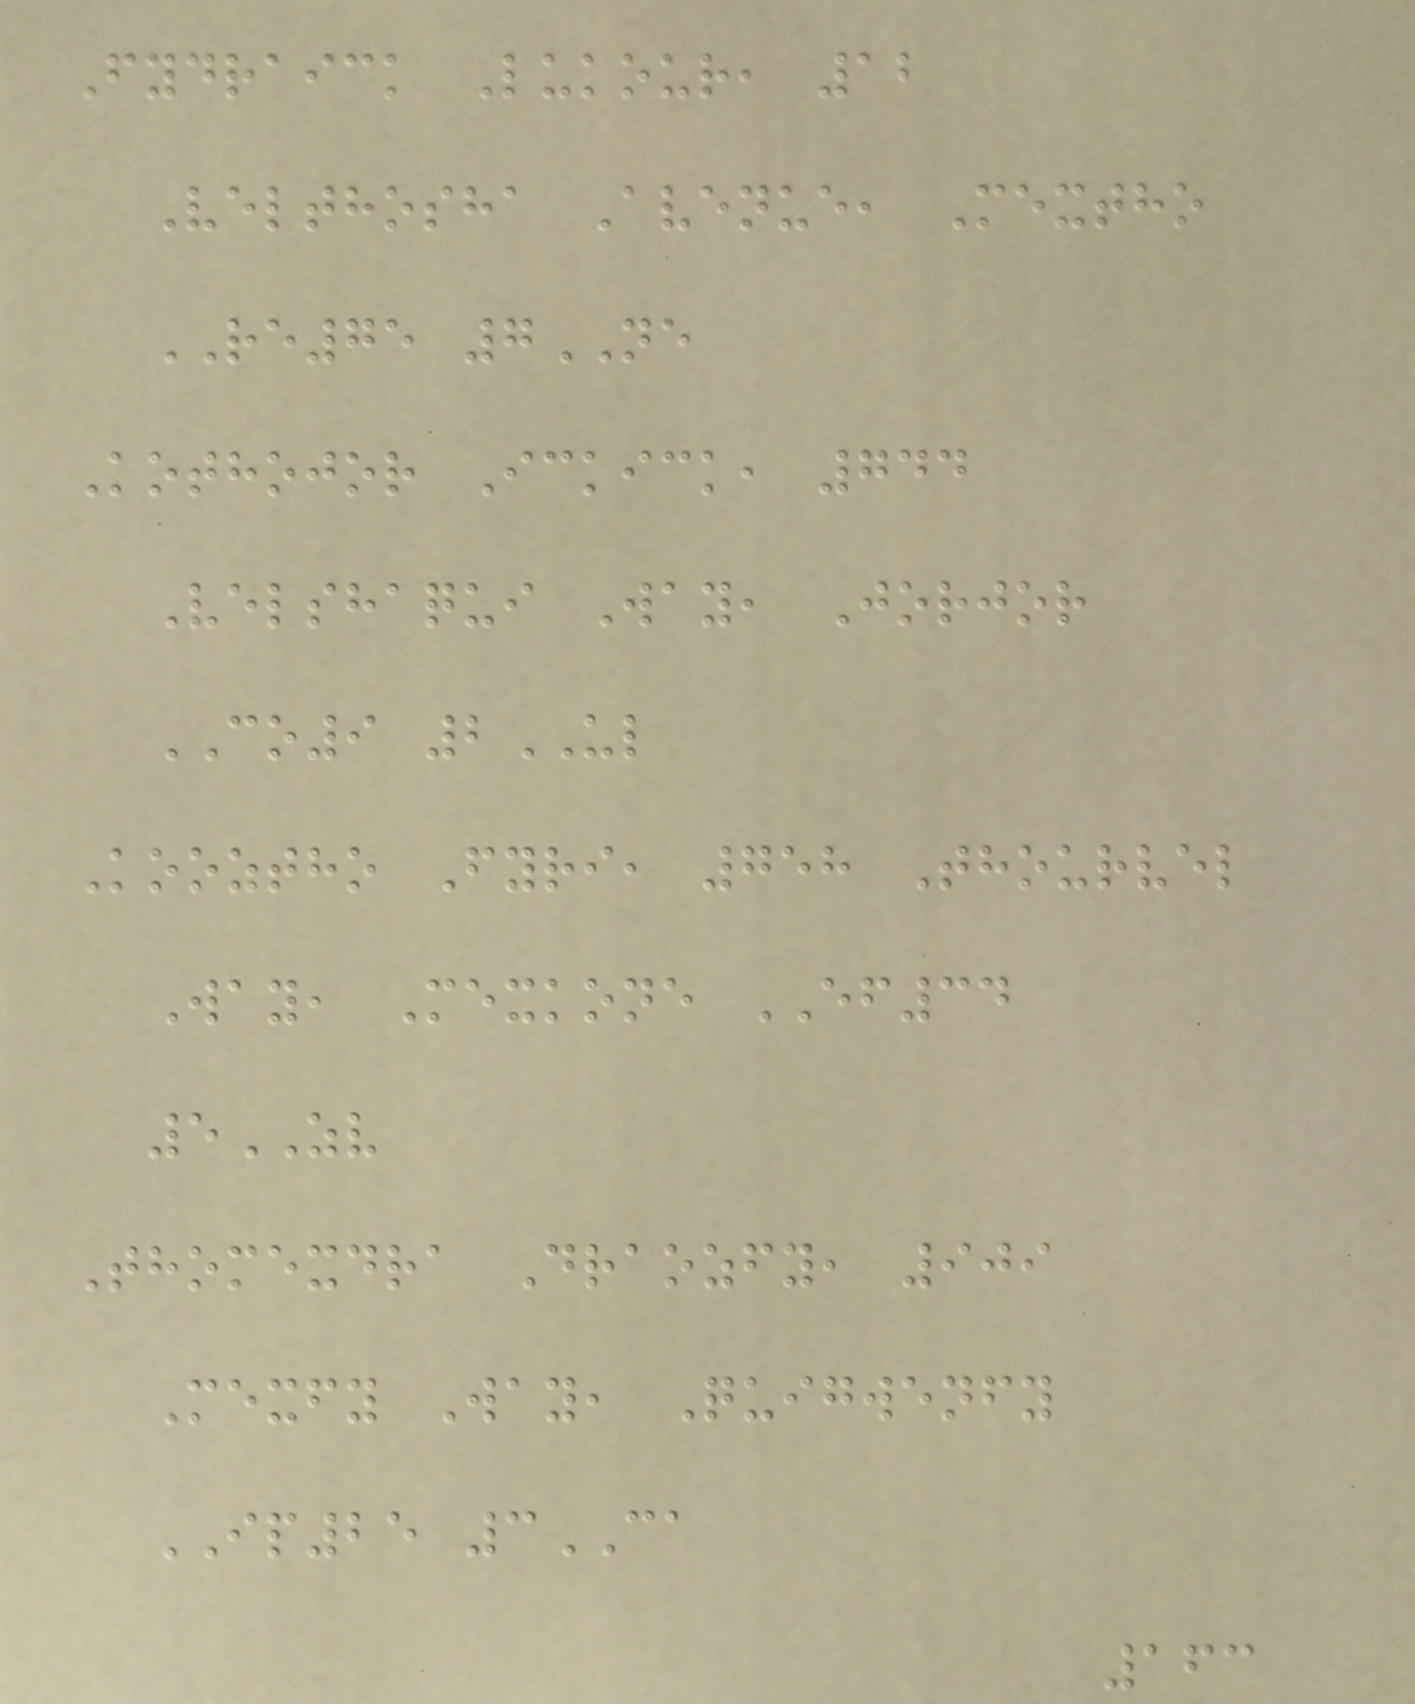Fydraick Lukour, 12
Velthosha Avenue, Mextho
RE75 7NE
Kothojor Ickick, 744
Velshaqui Way, Jorjor
CO9 2UL
Kooztho Fyri, 758 Thourvel
Way, Mexkone EF34
5ZV
Thomexdra Draozfy, 909
Mexfy Way, Quigwenfy
IP25 3CA
163
